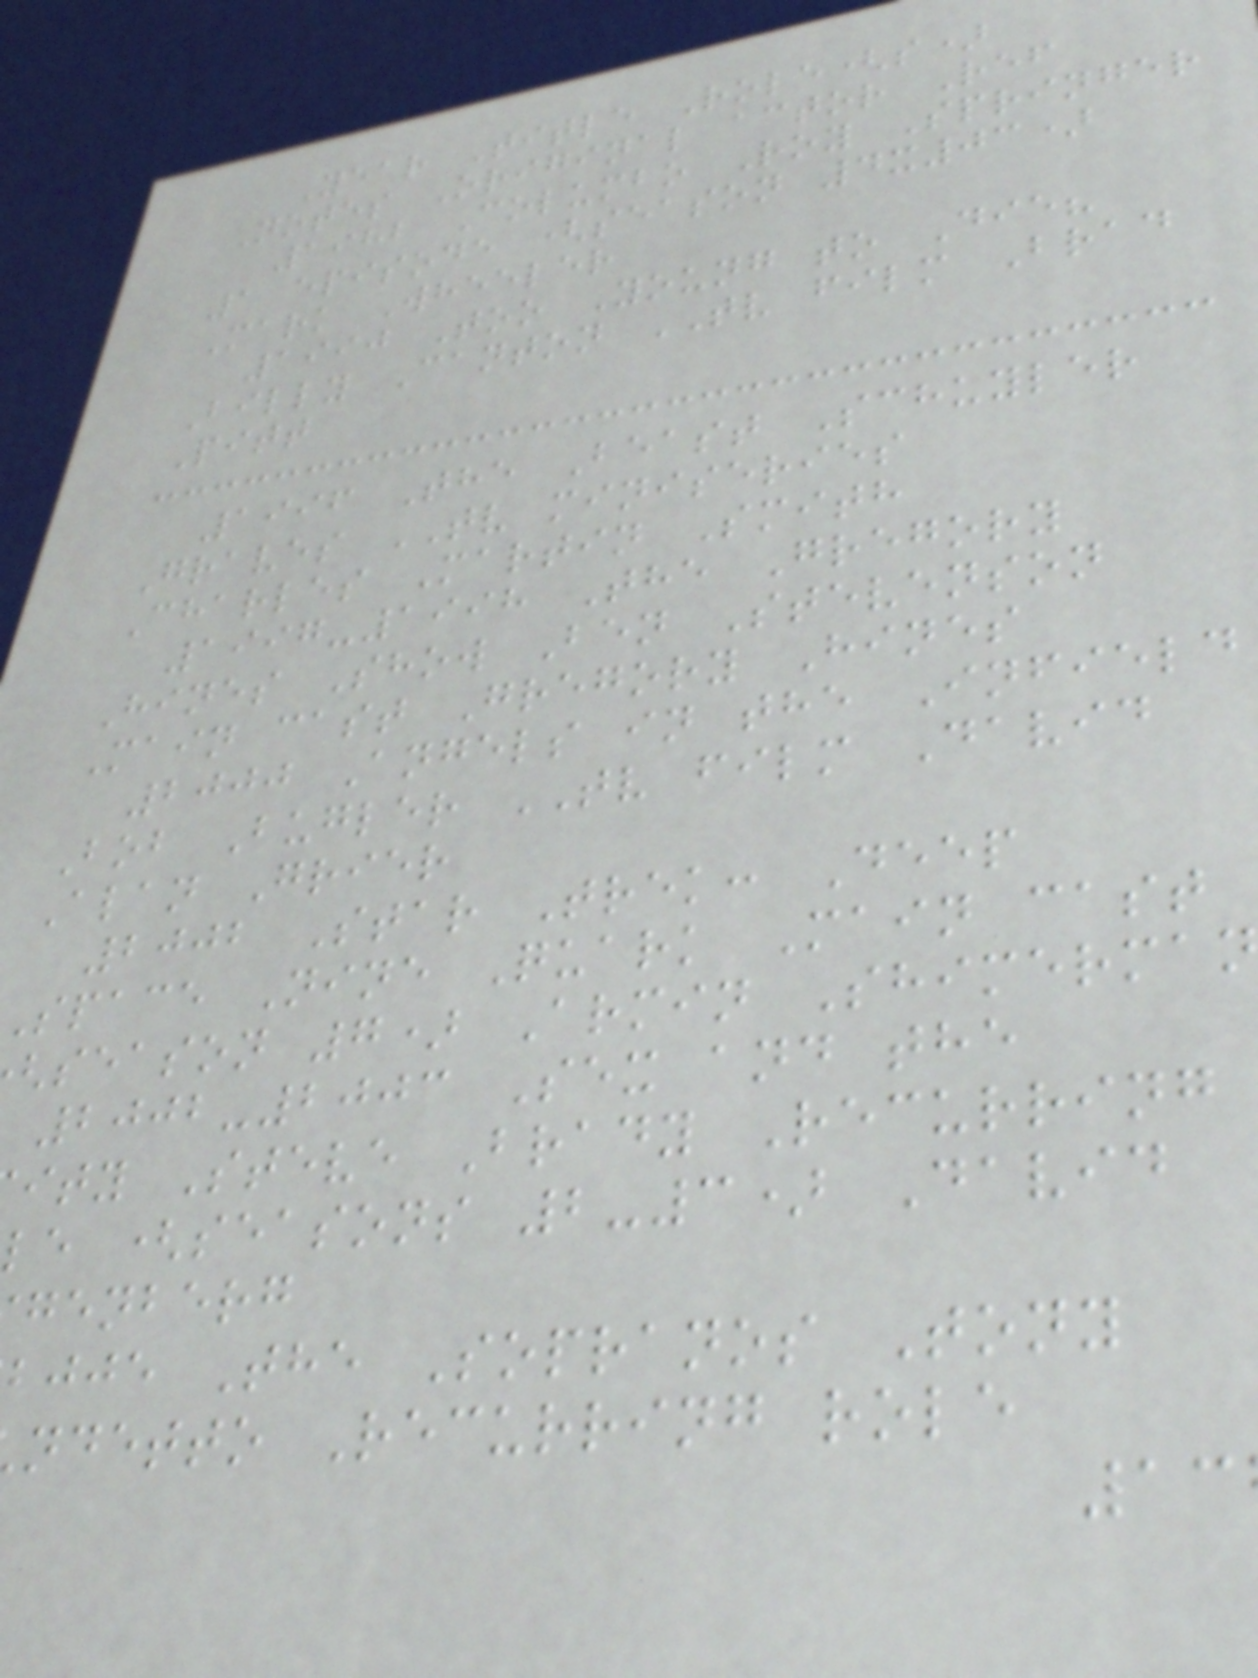Year Title Role(s)
Notes Original actor Ref
1982 Columbo Roy Springer
1 episode (season 4x03)
Mark Wheeler
1990 Too Young to Die?
Billy Canton TV film Brad
Pitt
1996 The Beast Schuyler
Graves TV miniseries
Charles Martin Smith
1997-1998 The Gregory
Hines Show Ben Stevenson
Main cast Gregory Hines
2000 Angels in the Infield
Bob Bugler TV film David
Alan Grier
2002 Star Trek: Deep
space Nine Quark Main cast
season 7) Armin Shimerman
2002-2003 Sex and the
ity Steve Brady Recurring
le (seasons 2-3) David
genberg
bjje The Sopranos Tony
ndetto Recurring role
